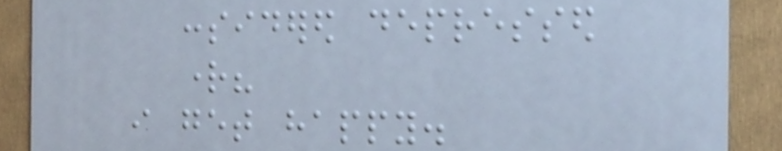considered depressed
right?
i get happy.
